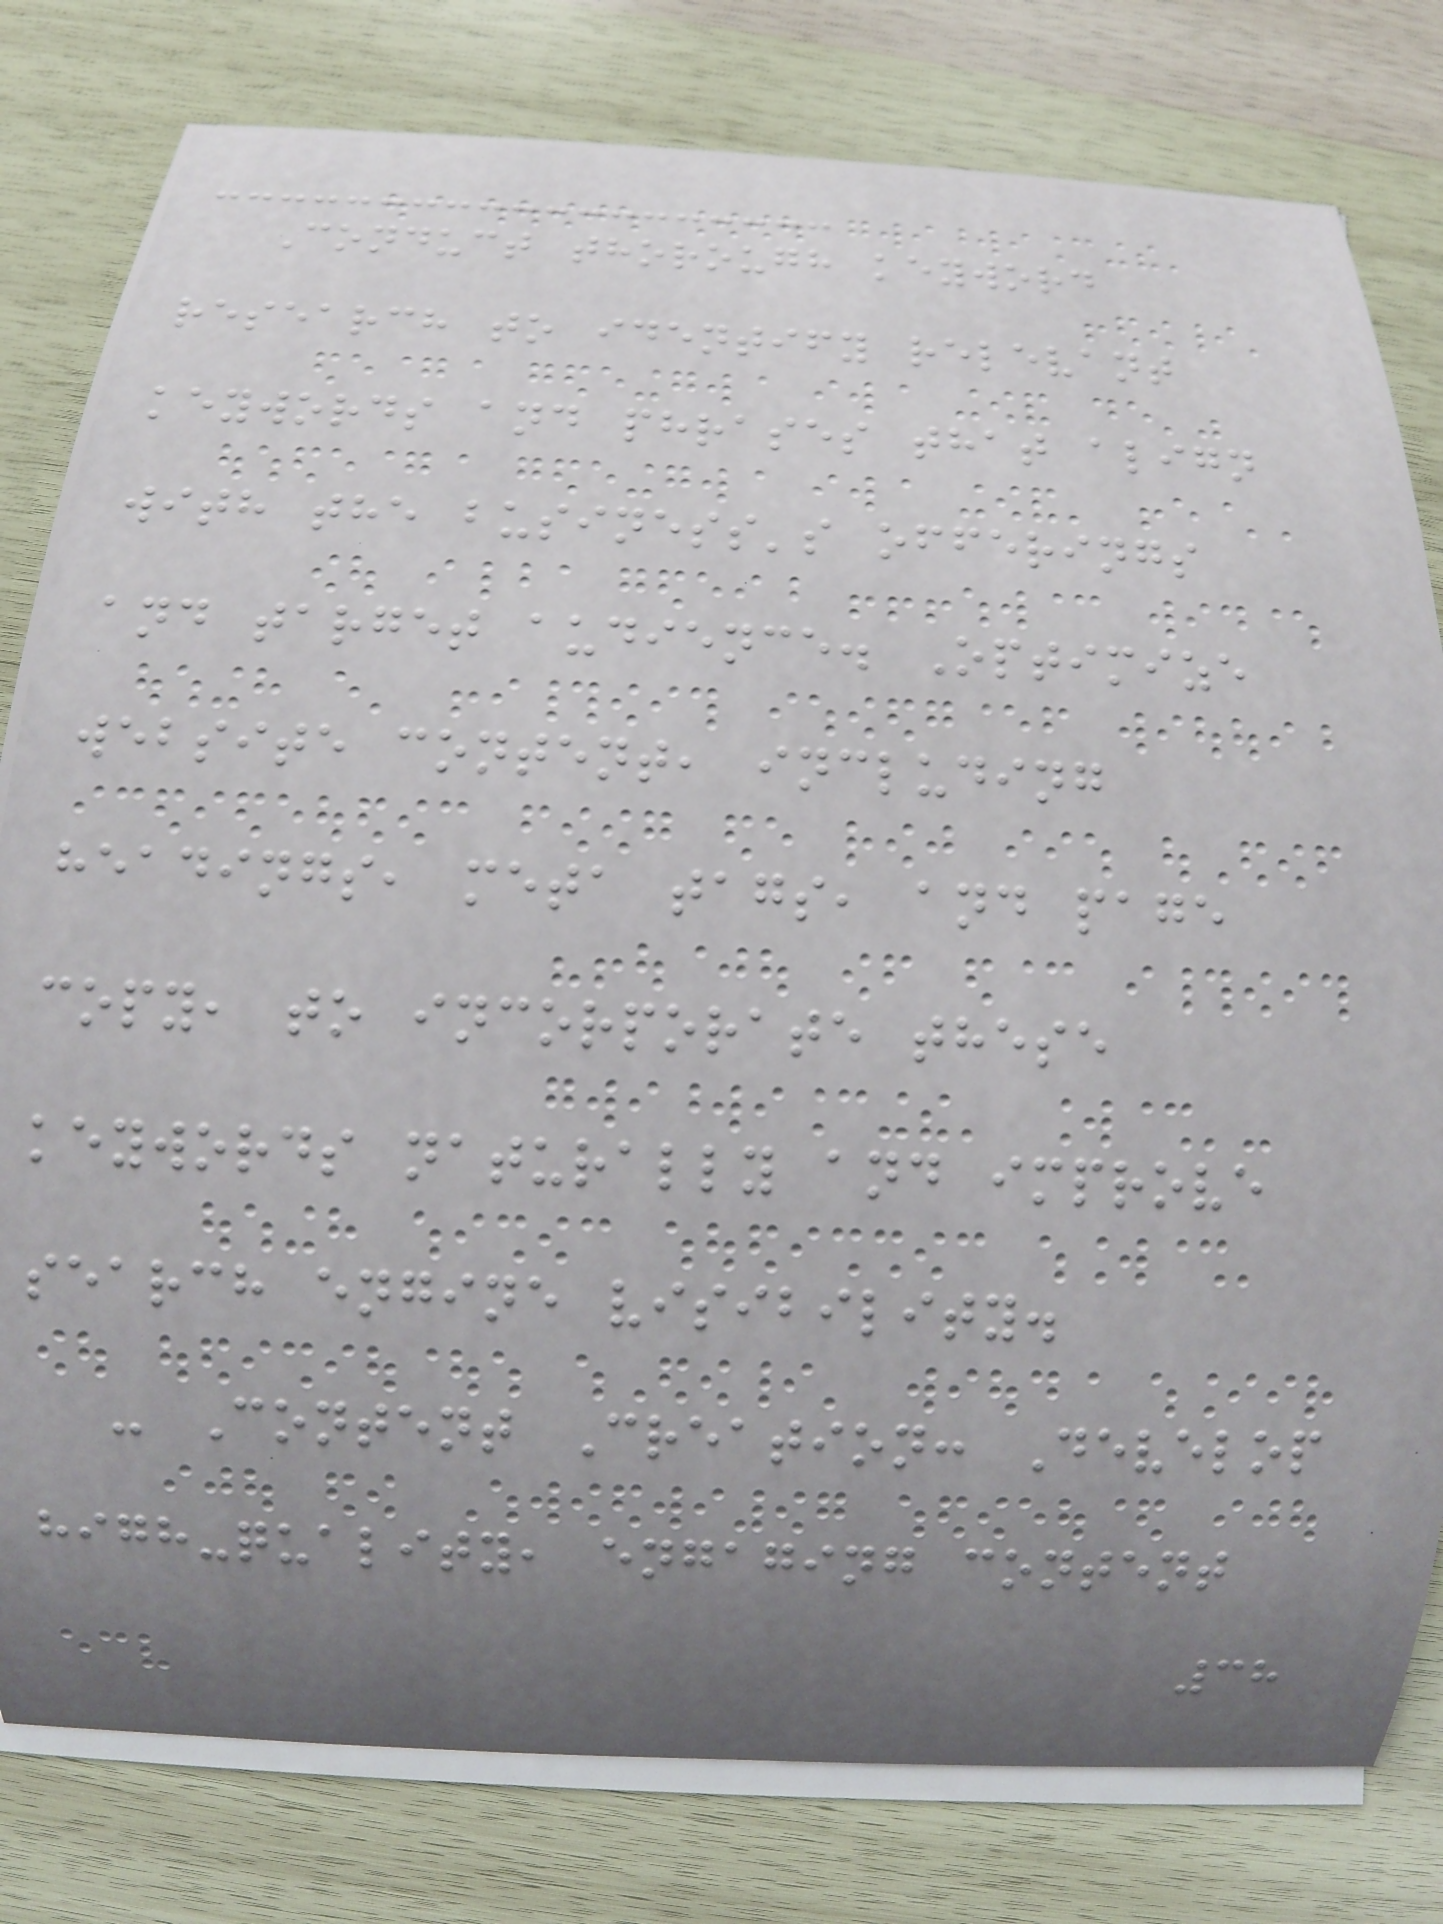Conduct thorough keyword
research to identify relevant
keywords and phrases that align
with the business's offerings
and target audience. Optimize
website content, including
headings, meta tags, and page
copy, to incorporate these
keywords naturally and improve
search engine visibility.
- Content Creation: Develop
high-quality, engaging content
38
